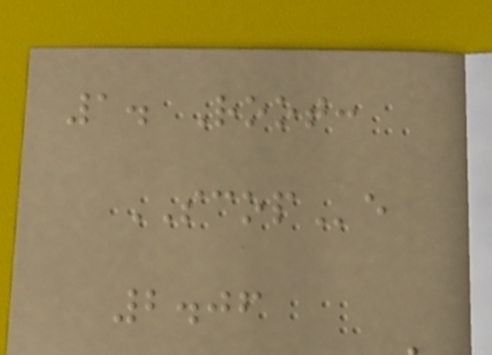1. Root:
SCOPe
2.06
